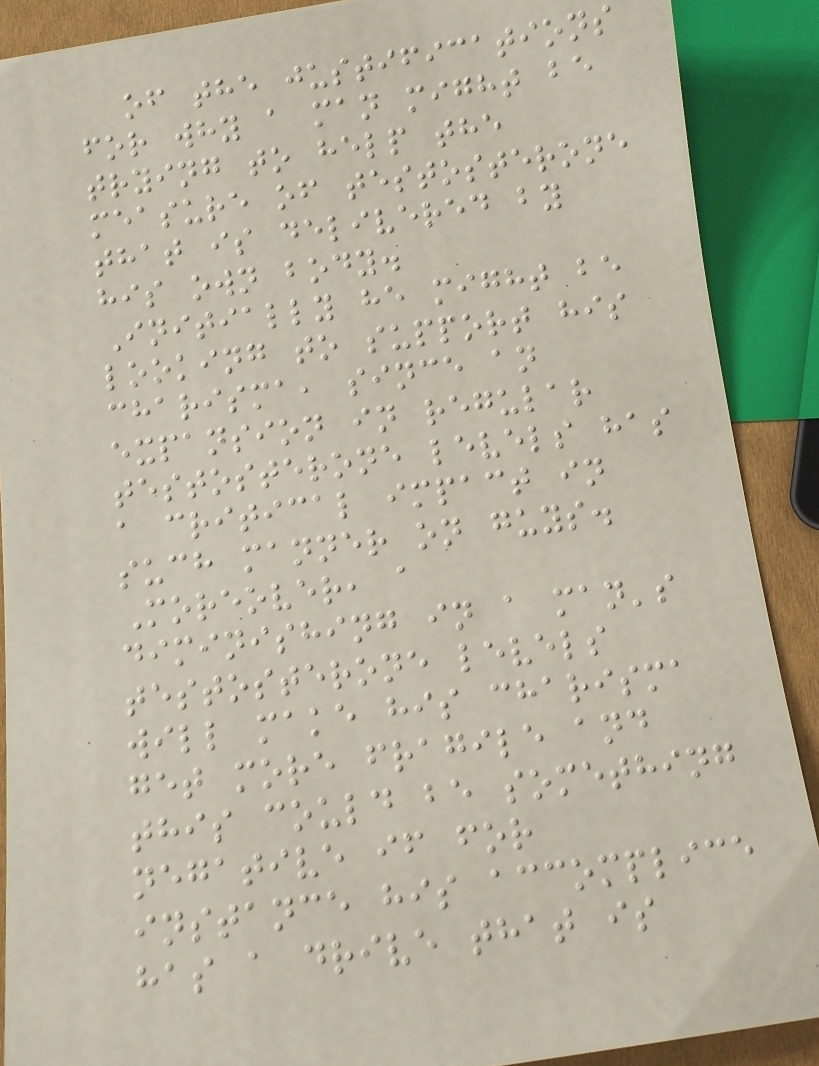of the justifications
for why a man might be
trying to help the
measure of testosterone
that is delivered by
his own body.
Initially he might be
looking to support his
charisma, since an
expansion in regular
testosterone levels has
a critical impact in
such manner on guys.
Moreover, a
diminishing in a man's
testosterone levels
will make his charisma
get more fragile and
this could be something
negative if for
instance his accomplice
has a drive that is
